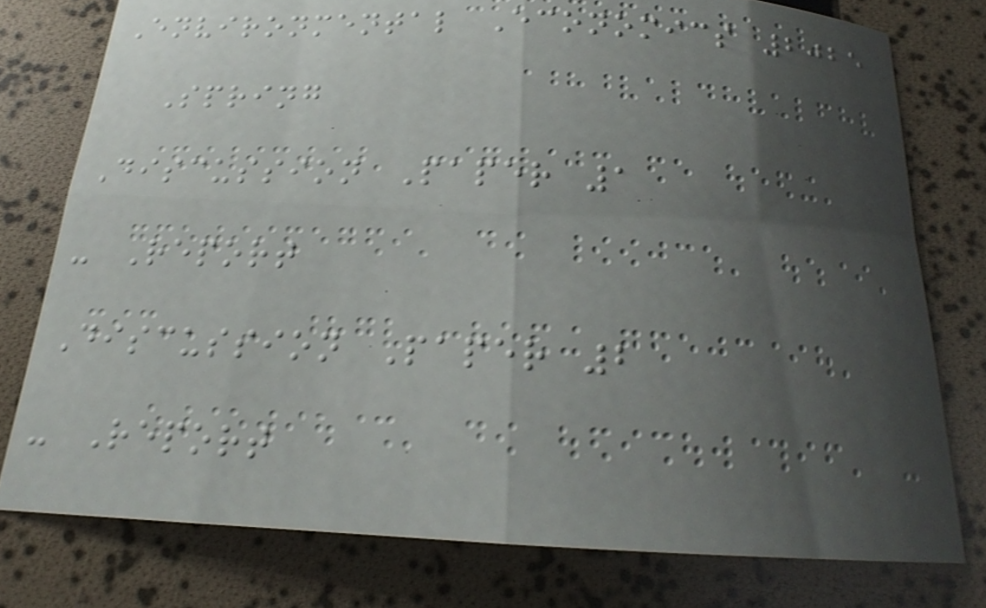Environmental Economics 2025
Spring
Discussion Paper 1
- Report
Discussion Paper 2
- Report
